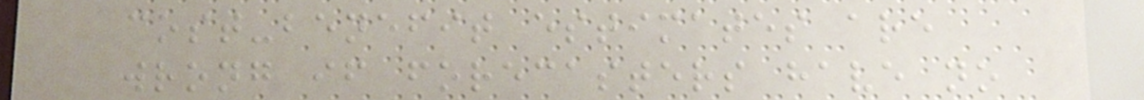cost-benefit estimates are
wrong if forecasters have no
